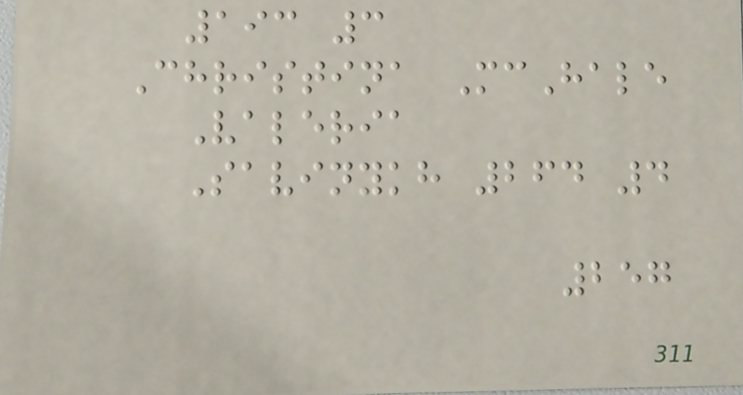193 3
Christina McHale
Valeria
Savinykh 264 4
257
